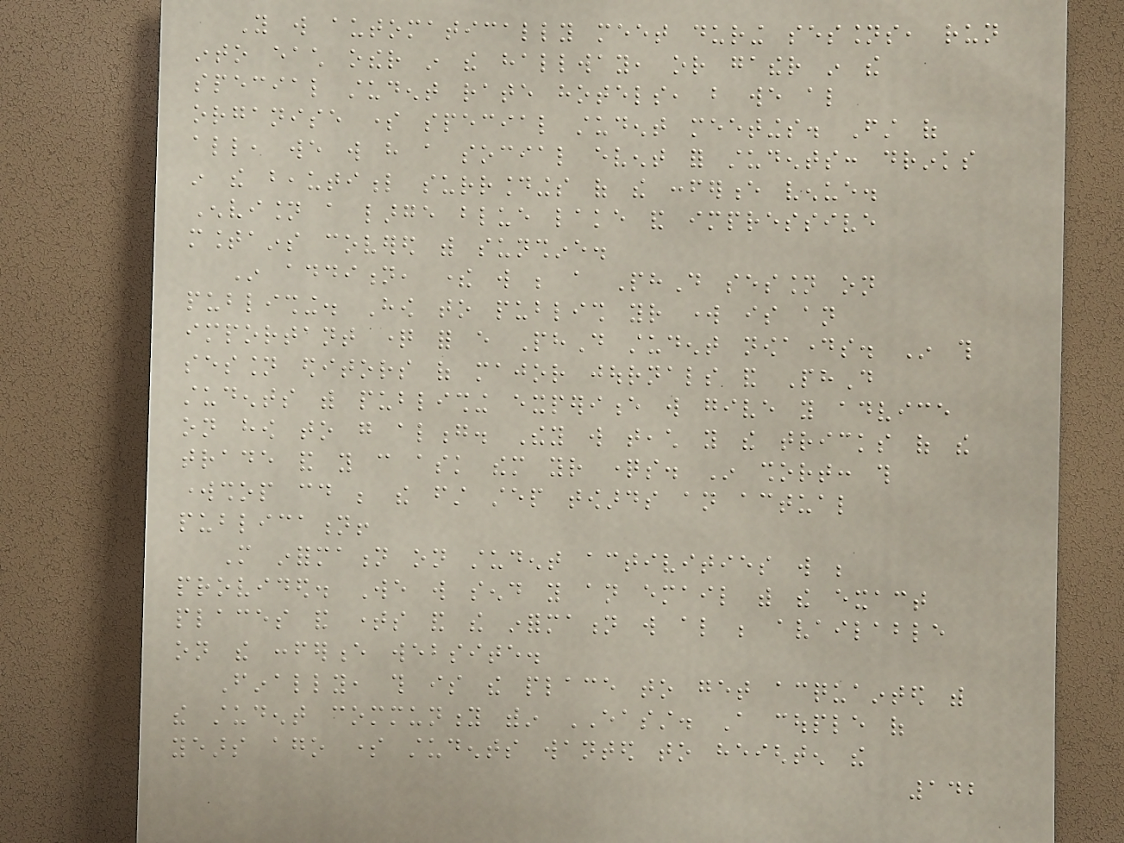You will automatically meet during sessions, run
into each other in the hallway, or gather in the
special student rate hotels, but we also
organise some special student meetings. First of
all, we will have a social event for students: drinks
in the beautiful surroundings of the conference venue.
Envision a large blue lake and impressive
mountains covered with sunshine.
In addition, there will be a PhD session on
publishing. How to publish your work is an
important question for every PhD student nowadays. In this
session editors of major journals and PhD
students with publishing experience will give you advice
on how to go along. They will teach you the tricks of the
trade and you can ask them your questions. In short: this
workshop could be the first step towards an actual
publication!
More information on student activities will be
provided. We will send you an email with the exact
places and times and the information will also be available
on the conference website.
Finally, this is the place to get acquainted with
the student community within EASST. A couple of
years ago some students wanted to heighten the
142
